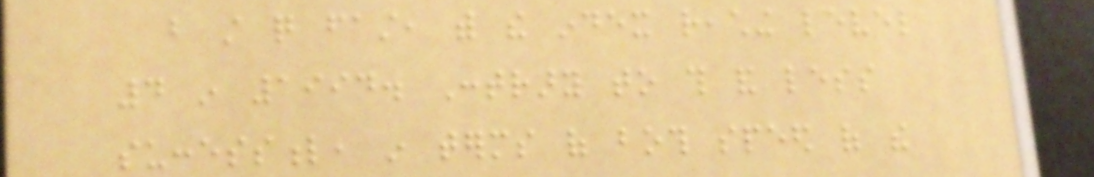but still quite fast, with the index reaching level
4 in 1994. Contrary to this and less
successful, in terms of both speed of the
